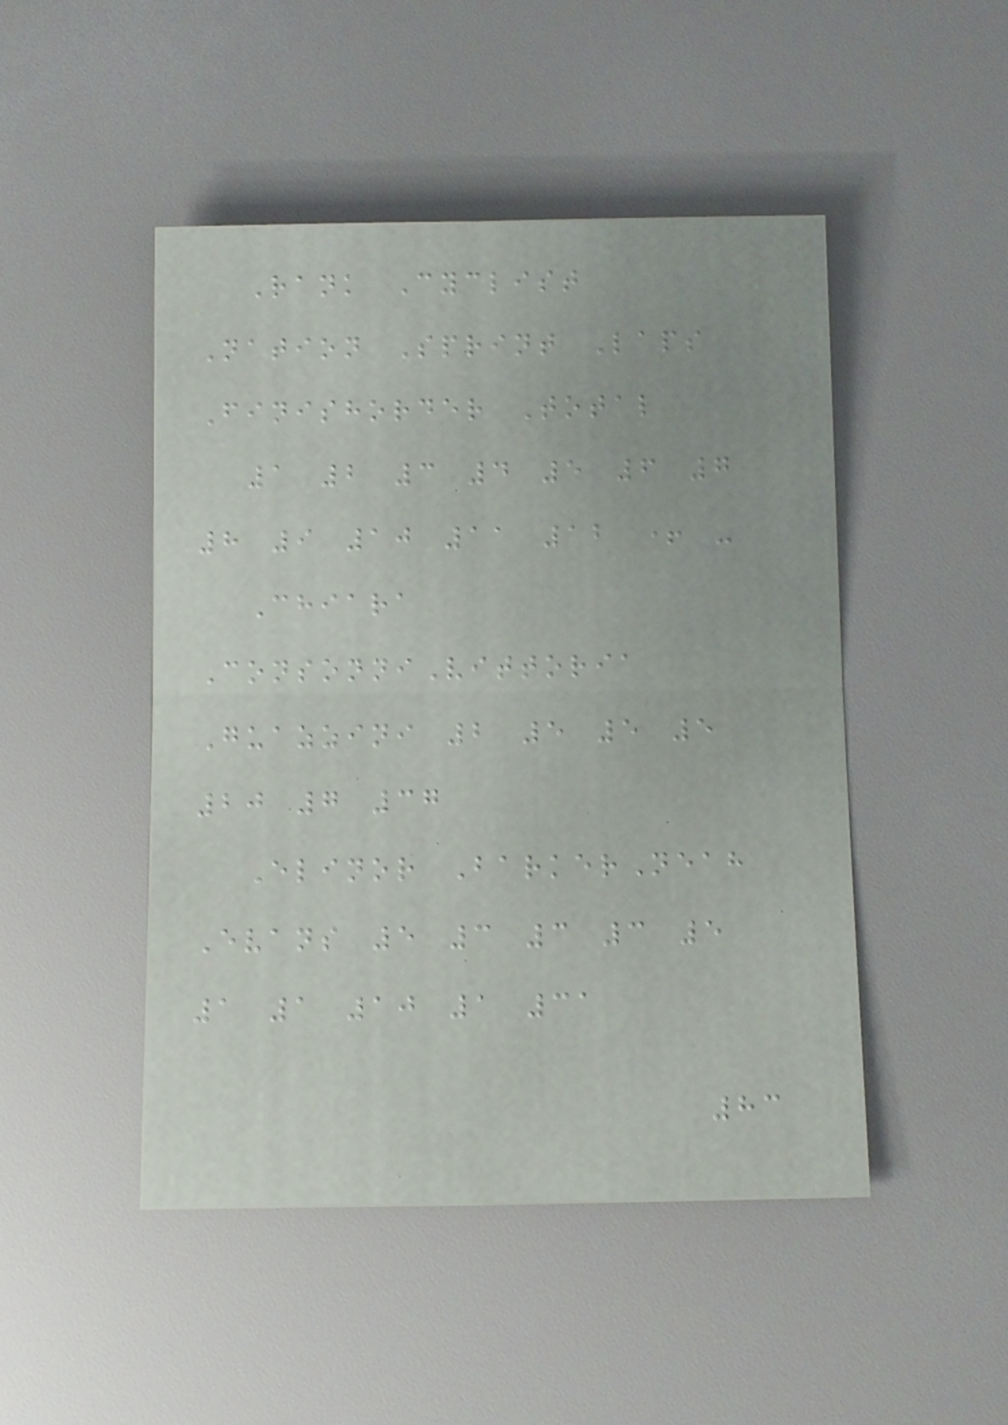Rank Cyclist
Nation Sprint Laps
Finishorder Total
1 2 3 4 5 6 7
8 9 10 11 12 + -
Chiara
ConsonniVittoria
Guazzini 2 5 5 5
20 7 37
Elinor BarkerNeah
Evans 5 3 3 3 5
1 1 10 1 31
83
